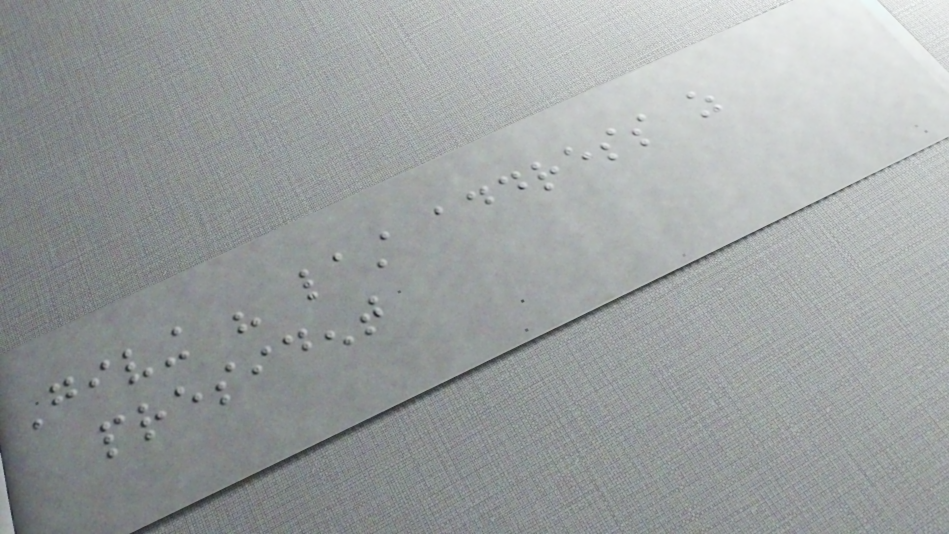Giving his last address as
president
